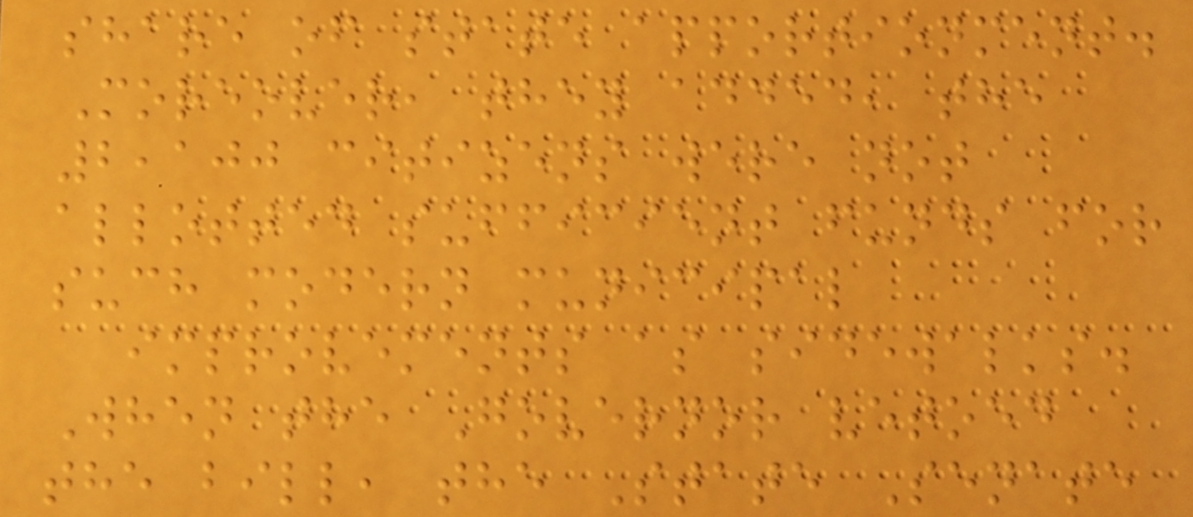share of state apportionment.
Moreover, they added, the
2,100 citizens were not
allotted sufficient funds for
such modern municipal
improvements as sidewalks.
When the Governor vetoed
the bill, the State Senate
